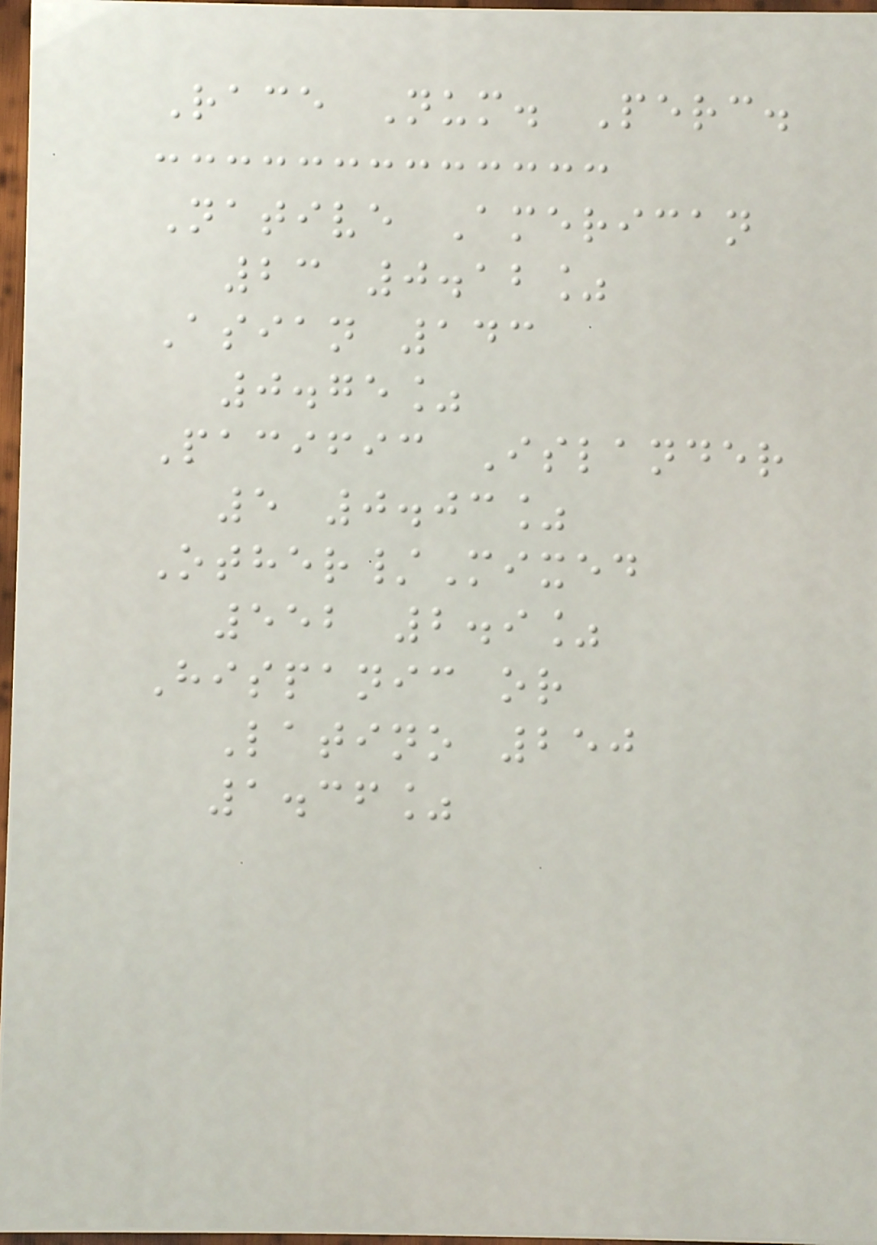Race Num. Perc.
Native American
23 0.12%
Asian 143
0.75%
Pacific Islander
5 0.03%
Other/Mixed
552 2.9%
Hispanic or
Latino 250
1.36%
